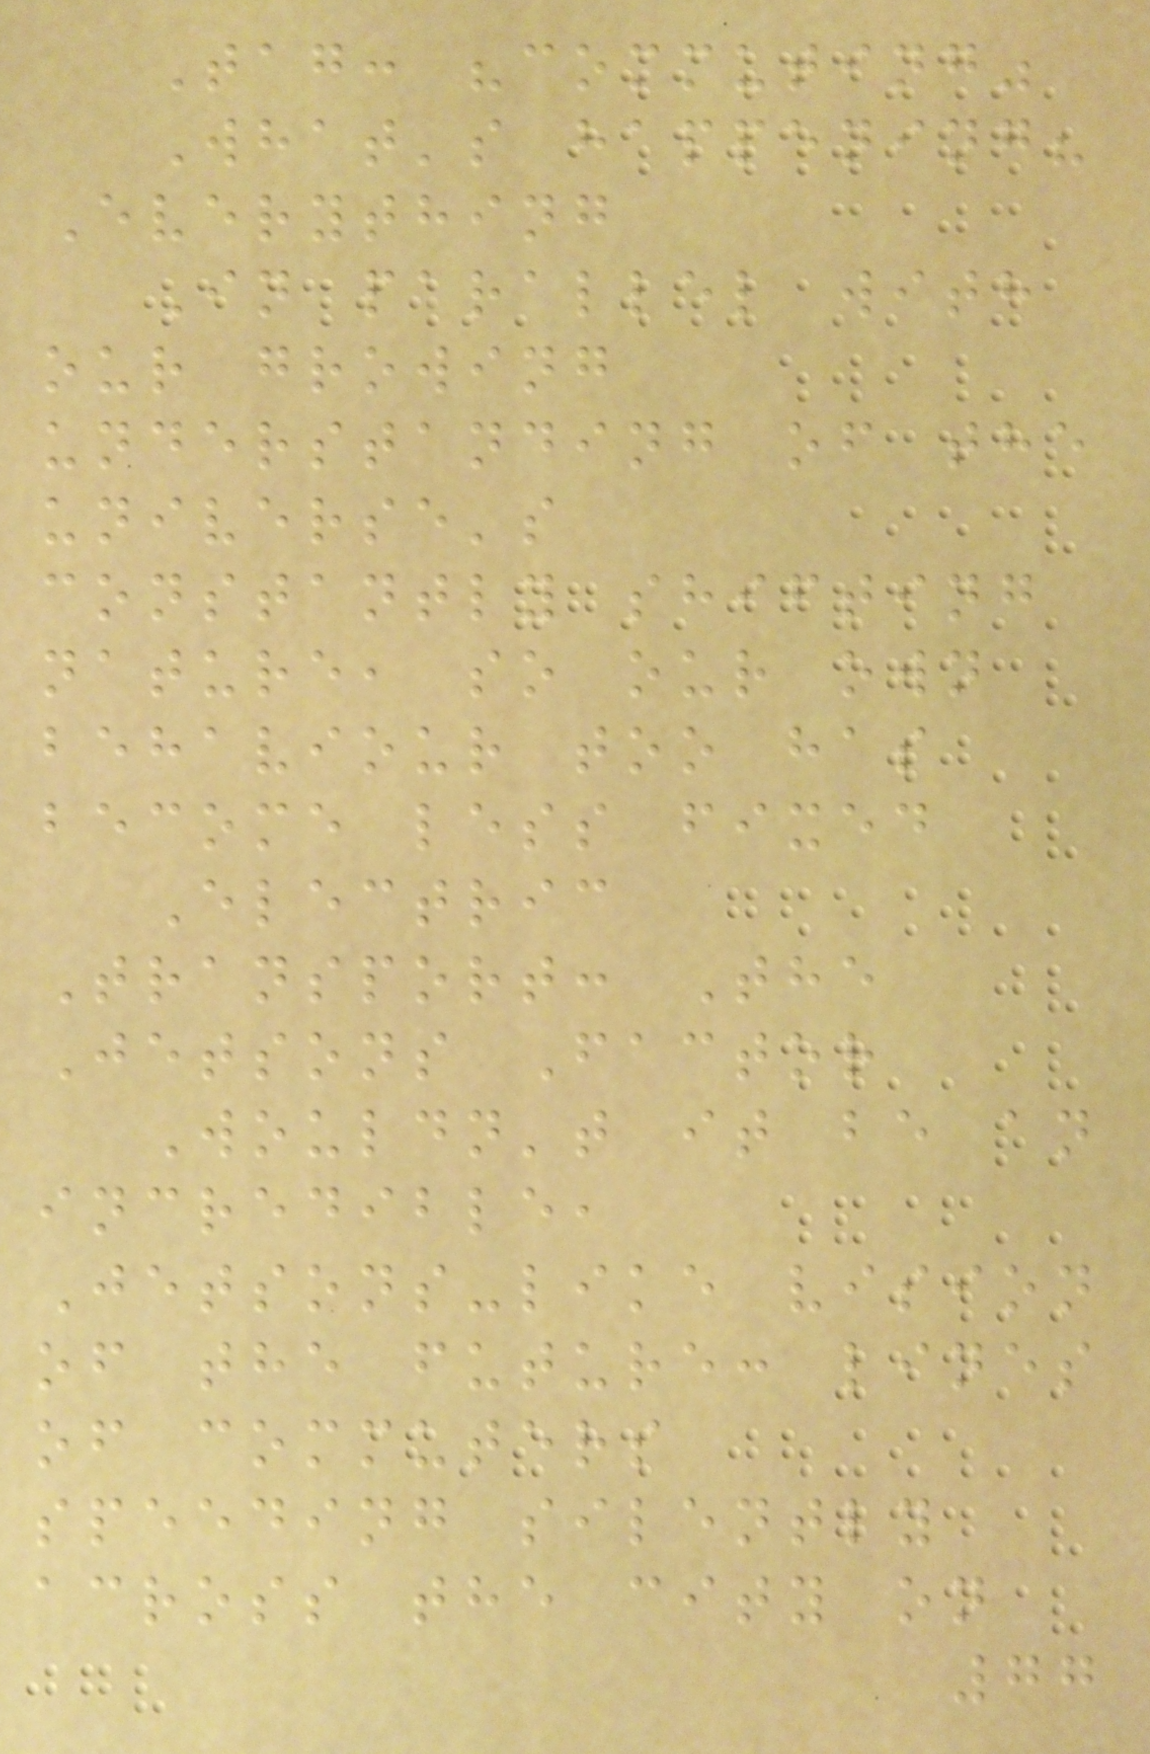Tag: "commuting"
What's happening?
Everything
In parallel with
our growing
understanding of the
universe's
constantly shifting
nature, so our own
behaviour too has
become less fixed
Electric
Transport: The
Jetsons Factor
Wouldn't it be an
incredible,
Jetsons-like vision
of the future: lines
of commuters
speeding silently
across the city on
77
